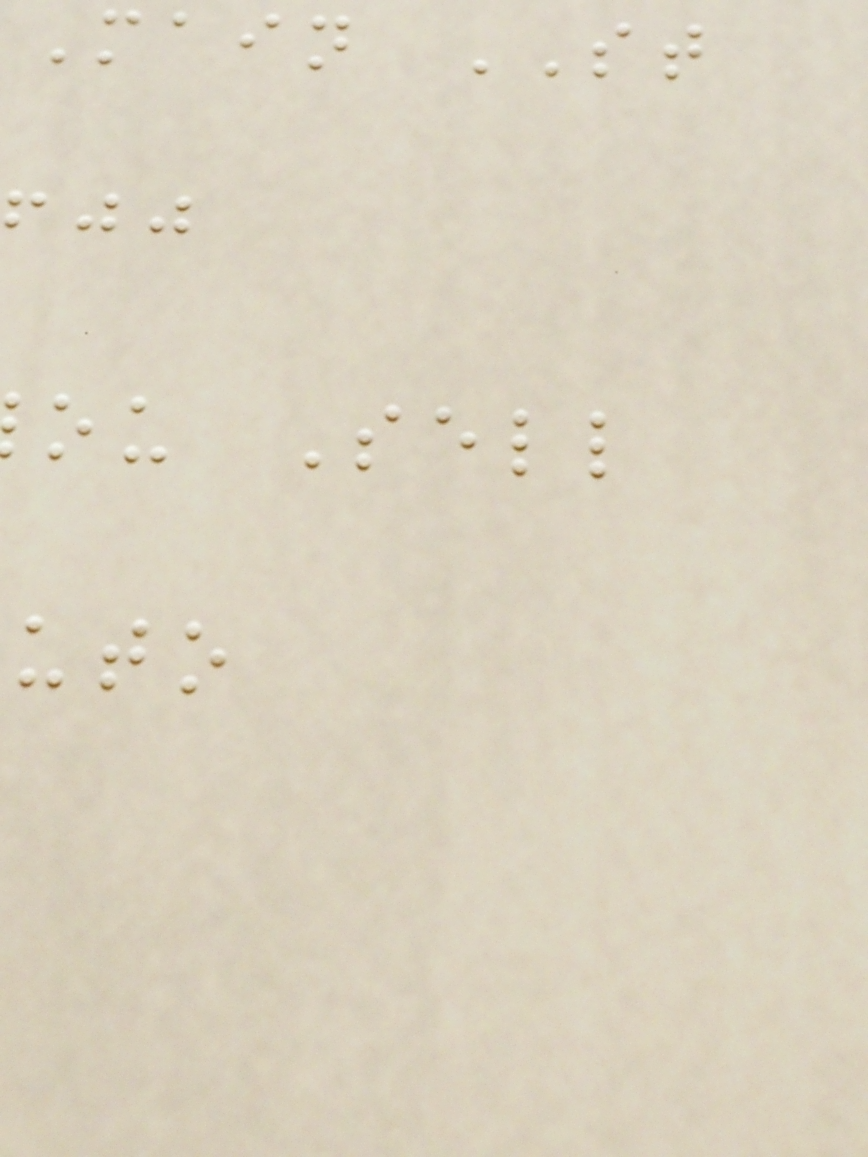main ST
ou Sell
